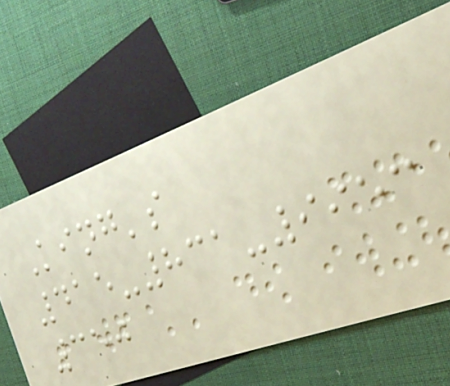King's
415-831-9953
350
